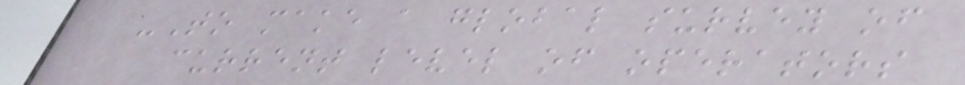-To make a global survey of
current level of operators
